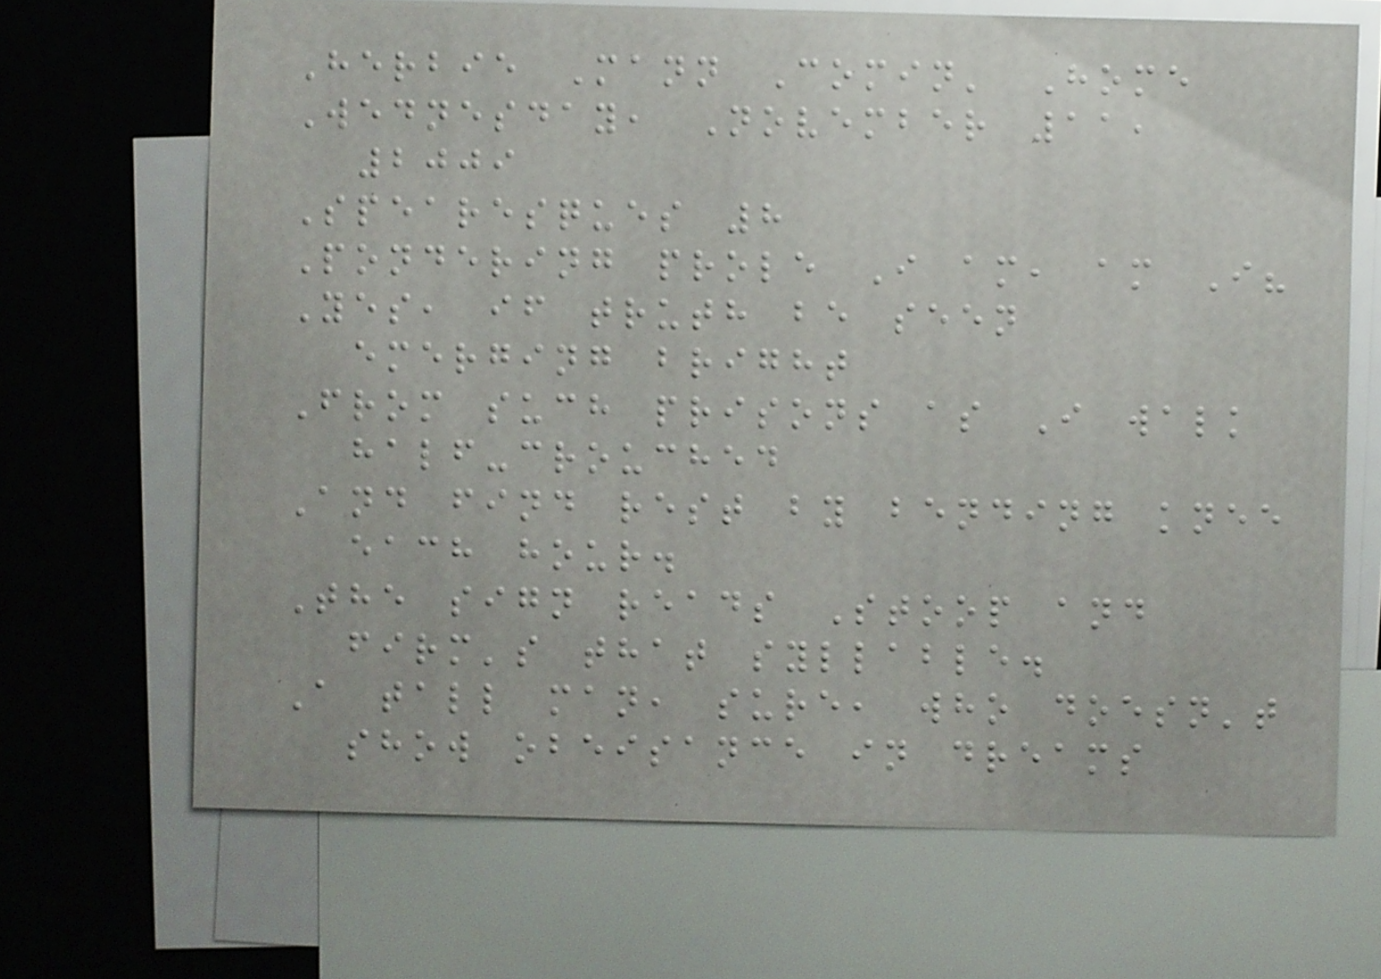Herbie Mann Comin' Home
Wednesday, November 11,
2009
Spearesques 8
Pondering prole I am, am I?
Yes, if truth be seen
emerging bright
From such prisons as I walk
half-crouched
And find rest by bending knee
each hour.
The sign reads Stoop and
firm's that syllable.
A tall man, sure, who doesn't
show obeisance in dreams
